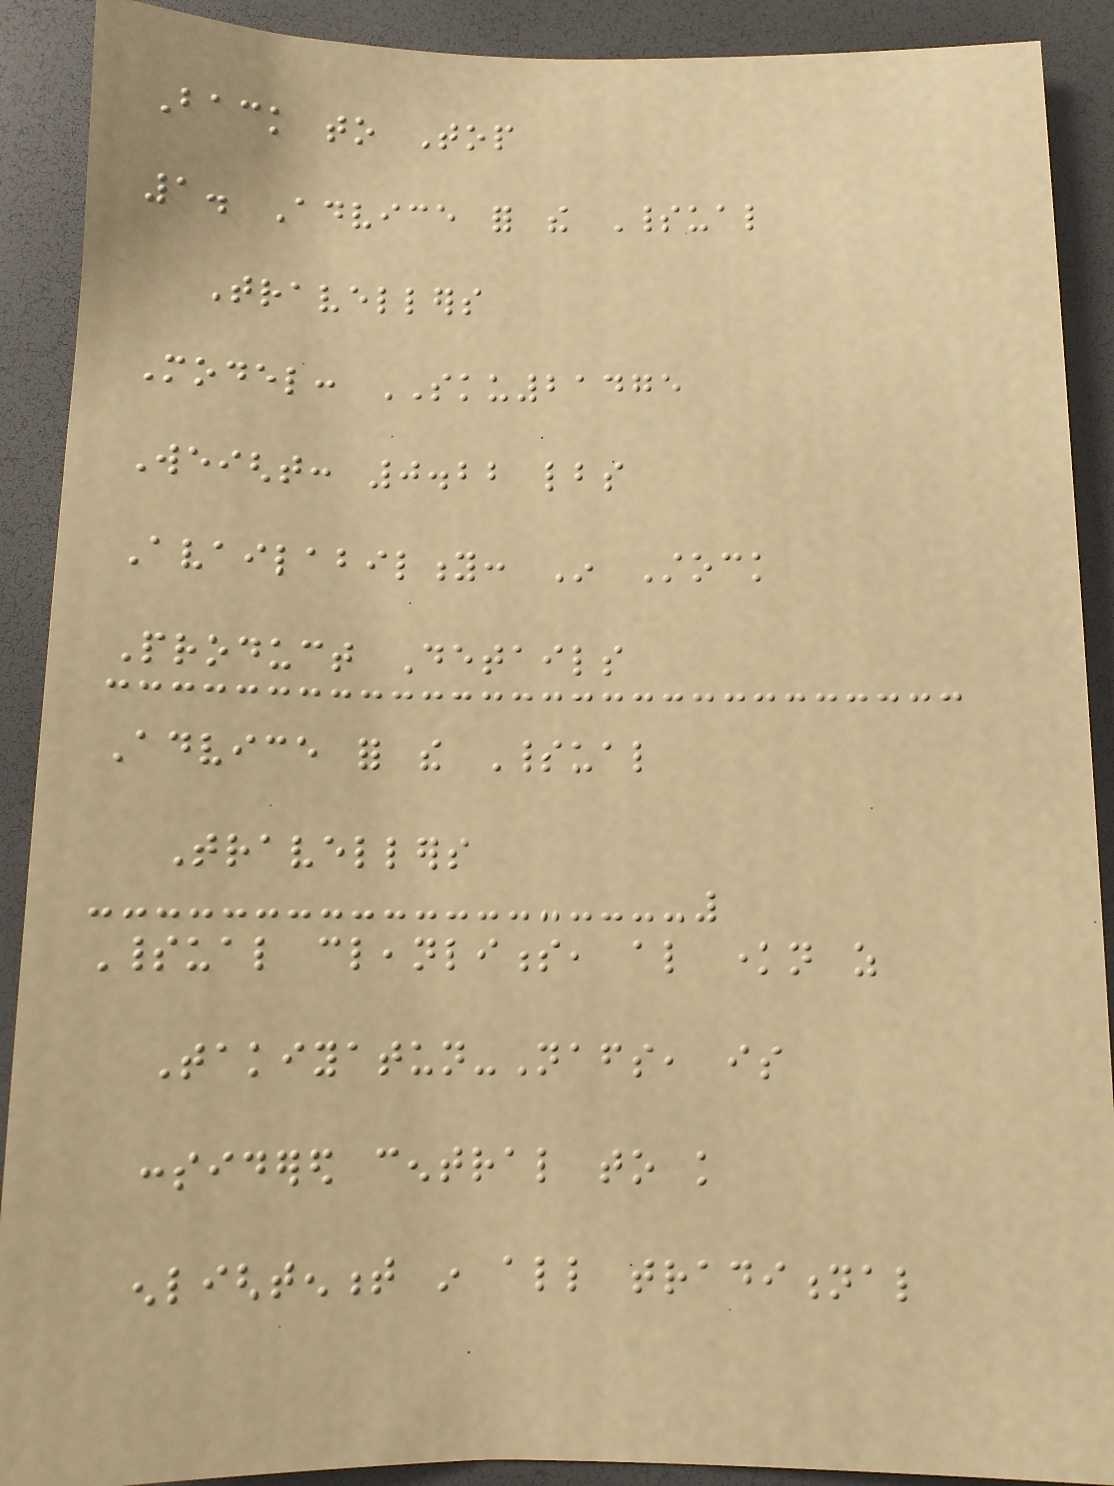Back to Top
1. Advice for the Spiritual
Travellers
Model: SKU21475
Weight: 0.22 lbs
Availability: In Stock
Product Details
Advice for the Spiritual
Travellers
Spiritual cleanliness, also known as
Takiyatun-Nafs, is
considered central to knowledge
enlightenment in all traditional
